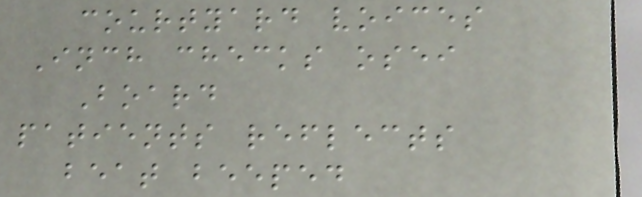courtyard voices
Inch checks osei
Board
patients reflects
beat beeped
